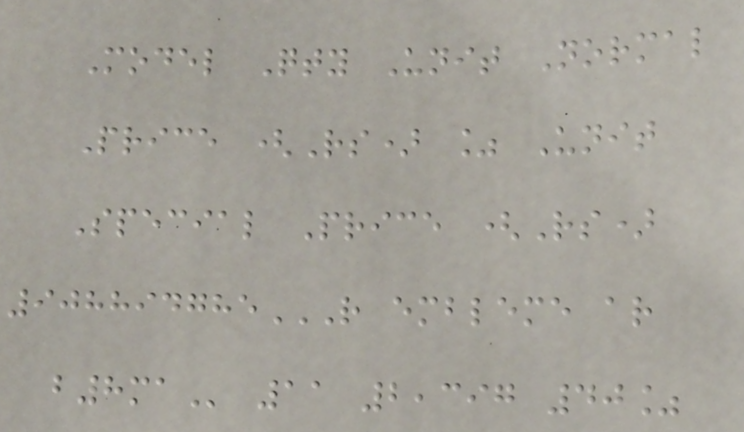Model Qty Unit Normal
Price (Rs) % Unit
Special Price (Rs)
908894785R EMBLEME AR
B8MA 11 2,397 40%
